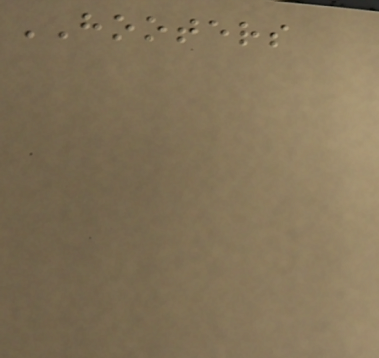HOOTERS
